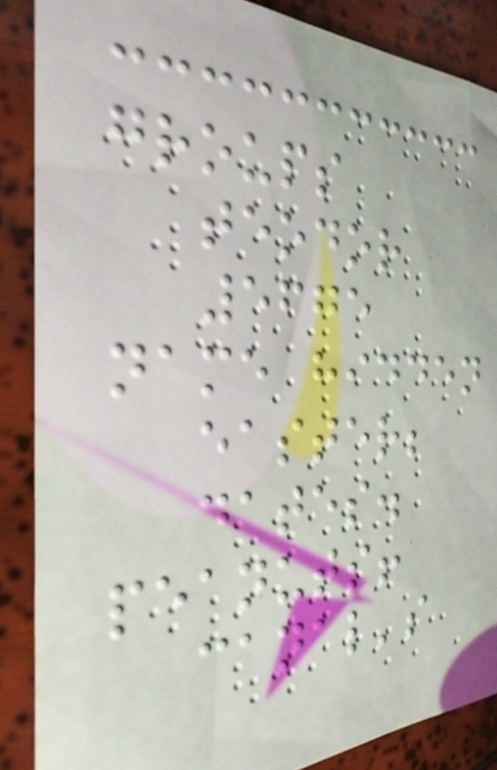groups
teodor
5675
name hidden
easter;
dates.
peanuts!
canal's
